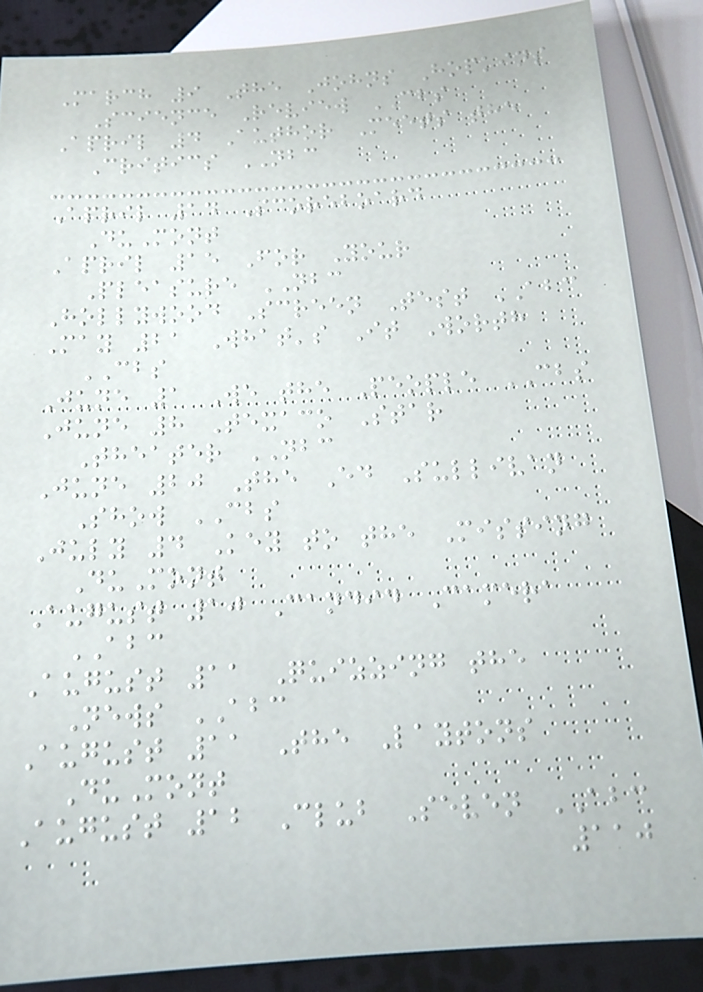March 9 The Johns Hopkins
Science Review CBS
April 4 Author Meets the
Critics NBC
April 14 Scoreboard
DuMont
April 15 For Your
Pleasure NBC
Hollywood Screen Test ABC
May 21 What's It Worth
CBS
June 1 We the People CBS
June 8 Texaco Star
Theater NBC
June 20 The Ed Sullivan
Show CBS
July 4 Key to the Missing
DuMont
August 10 Candid Camera
ABC
August 11 Quizzing the
News ABC
August 11 The Laytons
DuMont
August 12 Club Seven ABC
110
